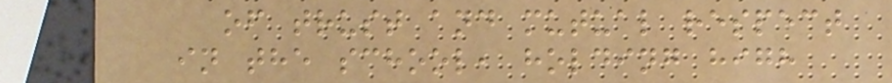of trust and mutual respect
in the school, holding high
